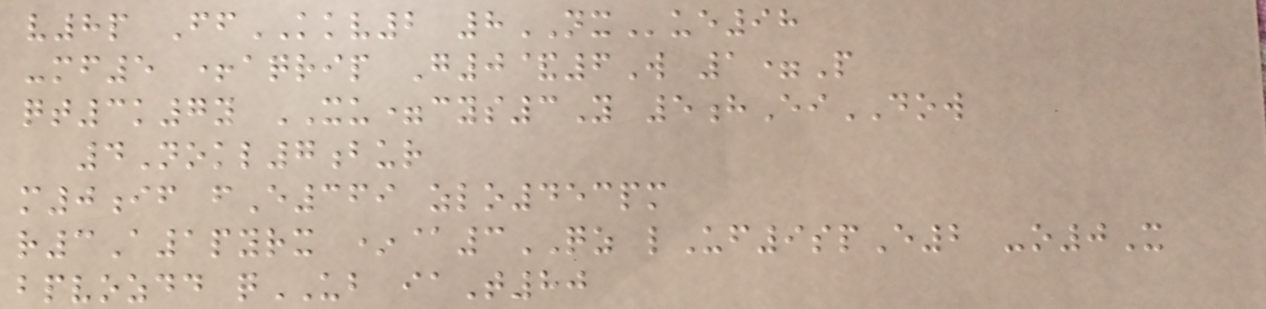v8p FfKKV2 8NXue98
-mf5 +aqrip G0&6W 1=P
qt3k7y XU=cys3Y 5hEiDOW
4Nokl7bur
m0if fE369 zlo453pm
r3A1pyrx *@3QZ lUf9spE2 -o0X
bpvozdd qUB iaT80
